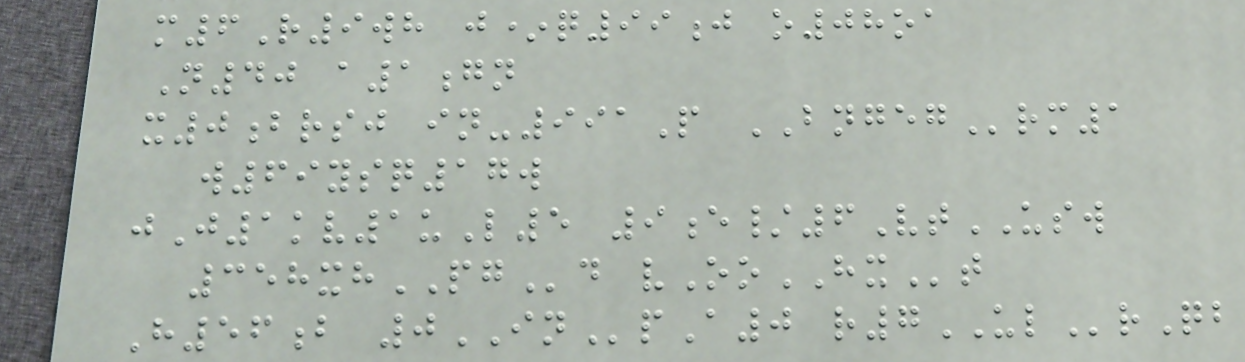m6R9wh j*q99j o08oa
N40 a1gn
x0brsj in-991P BNGEGrm1
w69ysq17w
jJ1kv1uL5 9e/6VtUSW
358xhPGd vOoHXt
H56b 0INpA0 r7ULrQb
